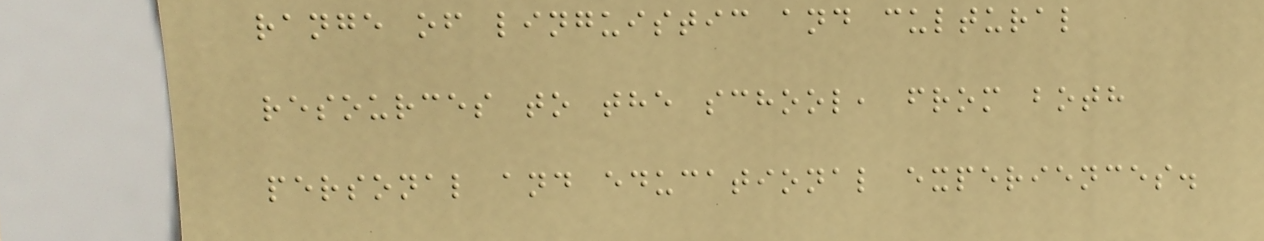range of linguistic and cultural
resources to the school, from both
personal and educational experiences.
